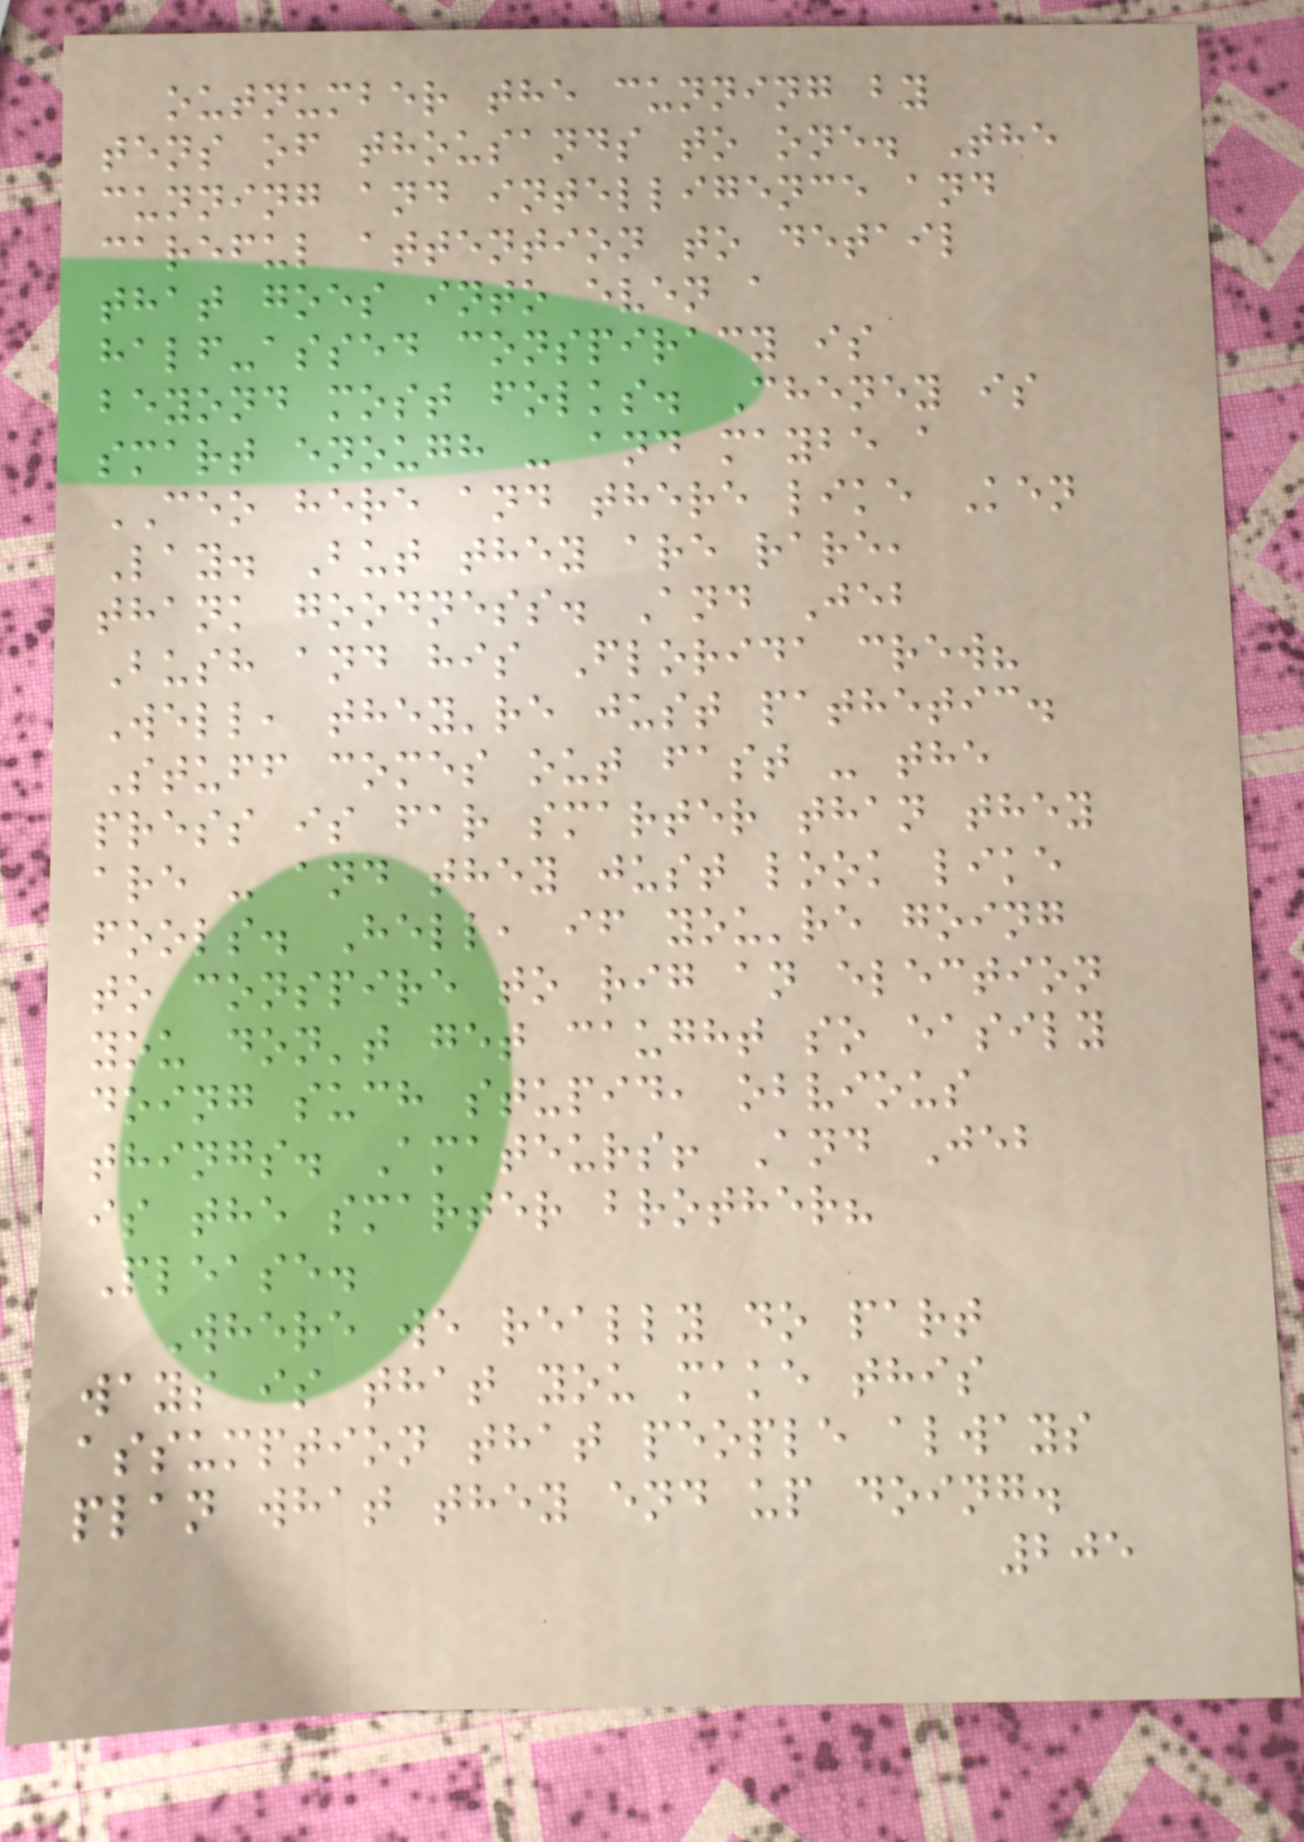outnumber the cunning by
tens of thousands to one. The
cunning and intelligence and
careful attention to detail
that goes into even a
half-assed conspiracy is
beyond most folks. Cheney is
smart enough - and maybe a
CEO here and there like Ken
Lay. But they are rare,
thank goodness. And Jeb
Bush and his Florida crew?
Well, they're just pathetic.
Stuff comes out fast - the
press is far smarter than they
are - and they just look like
fools. Hell, if you're going
to conspire to rig an election
you don't get caught so easily
doing such stupid, obvious
things. Amateurs! And Jeb
is the smarter brother?
Please.
Where we really do part
ways is that you make this
assumption that people always
plan what they end up doing.
205
